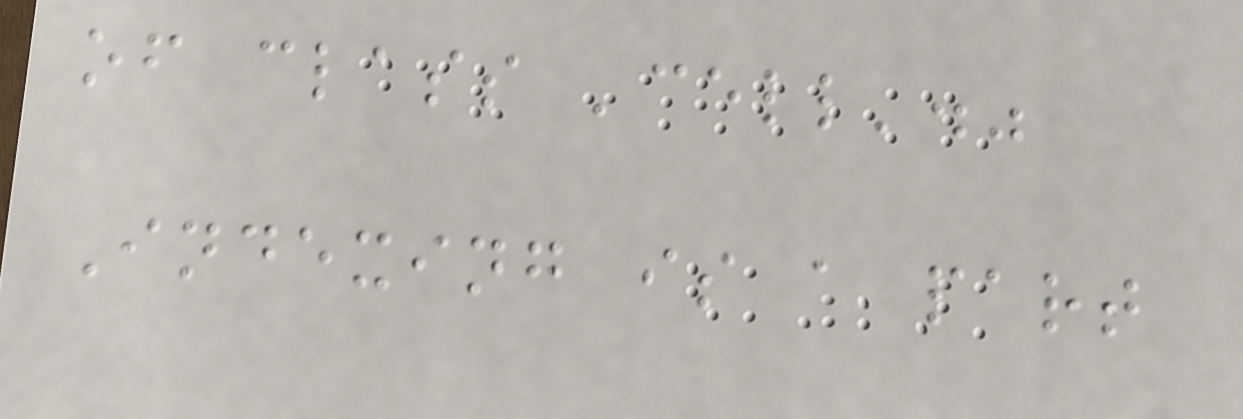of class 'cell'."
Indexing is a part
